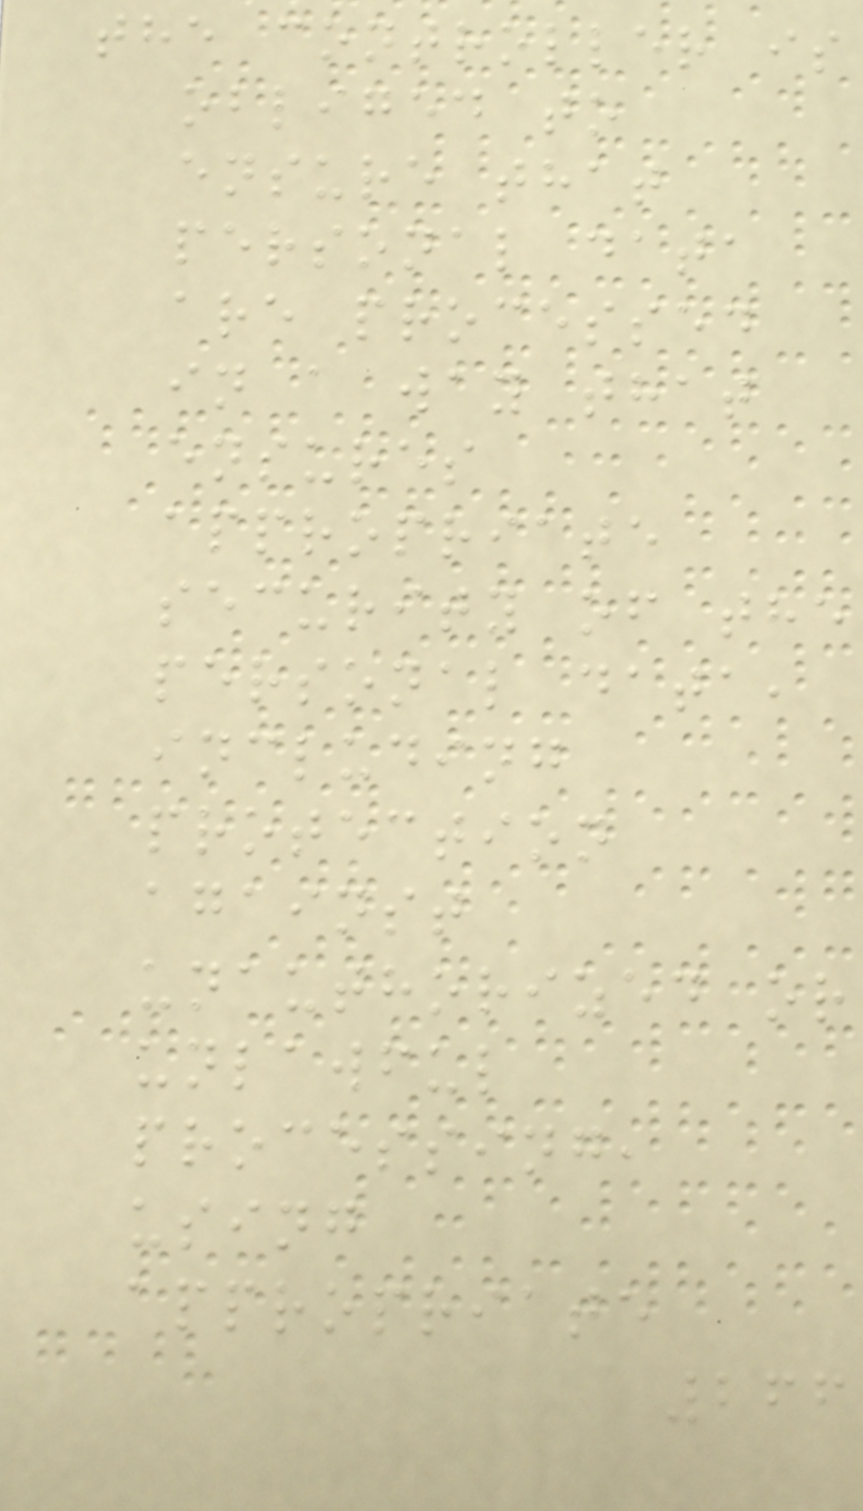the controller is
obliged to
ensure that
personal data
are processed
in a way that
ensures
appropriate
security of the
personal data,
including
protection
against
unauthorized or
unlawful
processing,
using
appropriate
266
